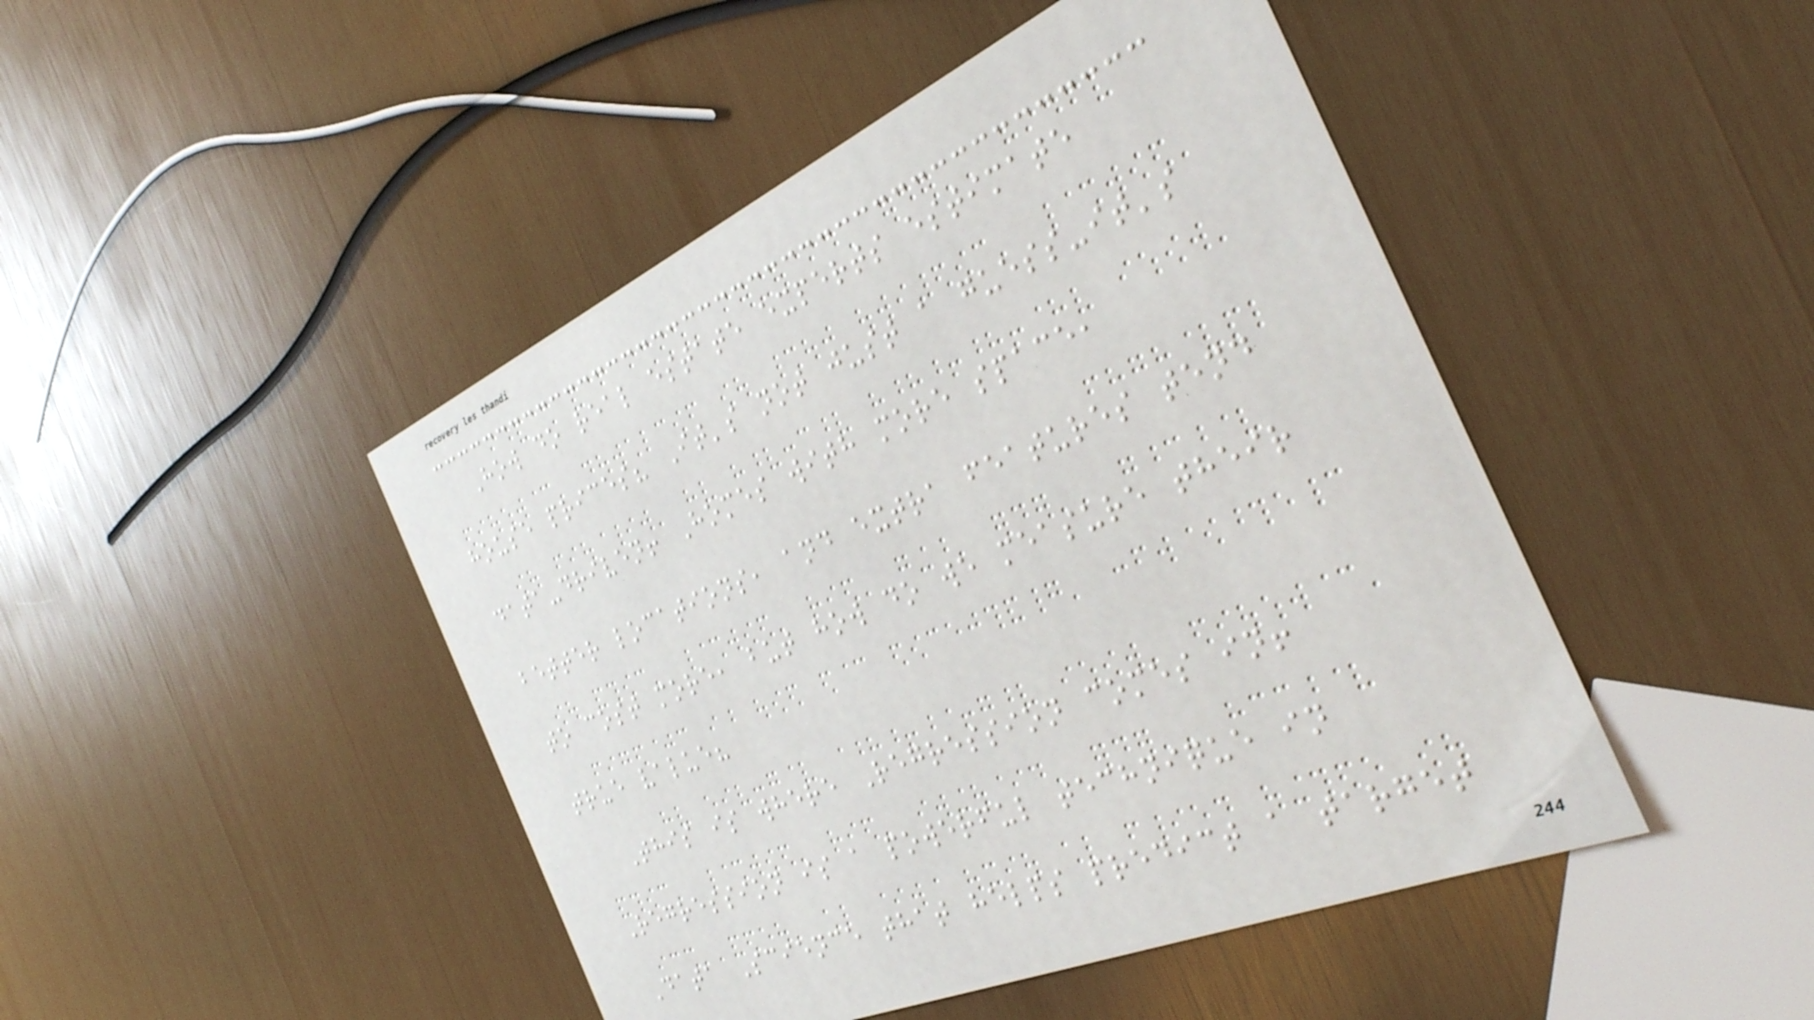How do real estate experts estimate
house prices? It's not just a guess-it's
data-driven! Homes with more space,
better locations, and extra features tend
to cost more, but how do we measure their
true value?
This is where Regression comes in!
Regression is a powerful technique in
Data Science that helps predict a target
